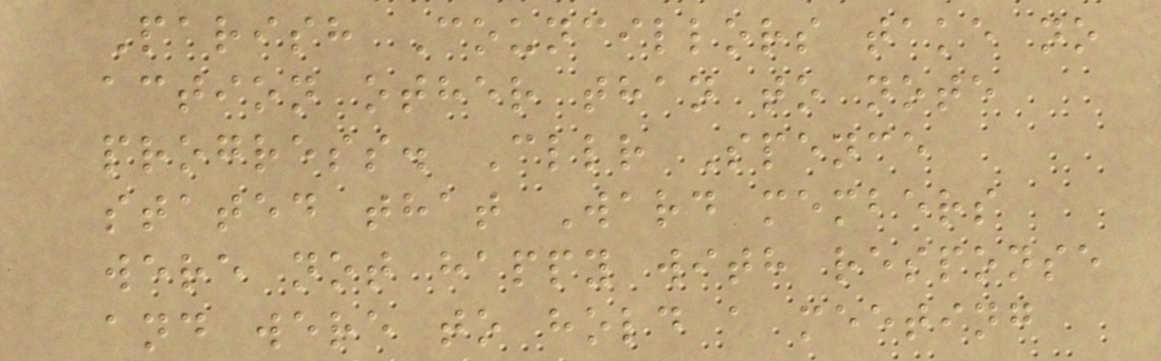Parish Councillors take no
action other than to note
progress. Cllr Spence
stated that Ward members
were not happy with response
and were to hold a meeting
